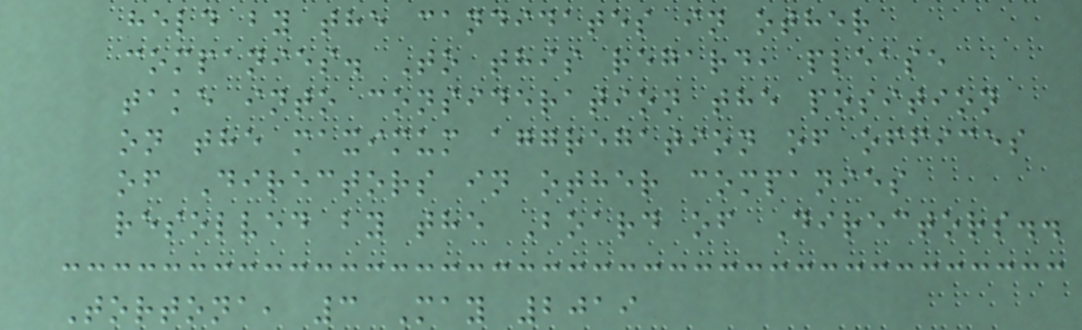held by the candidates in other
companies. To this regard, please
take into consideration the position
on the maximum aggregation of offices
of Directors in other companies
resolved by the Board of Directors..
Tortona, 3 May 2019
